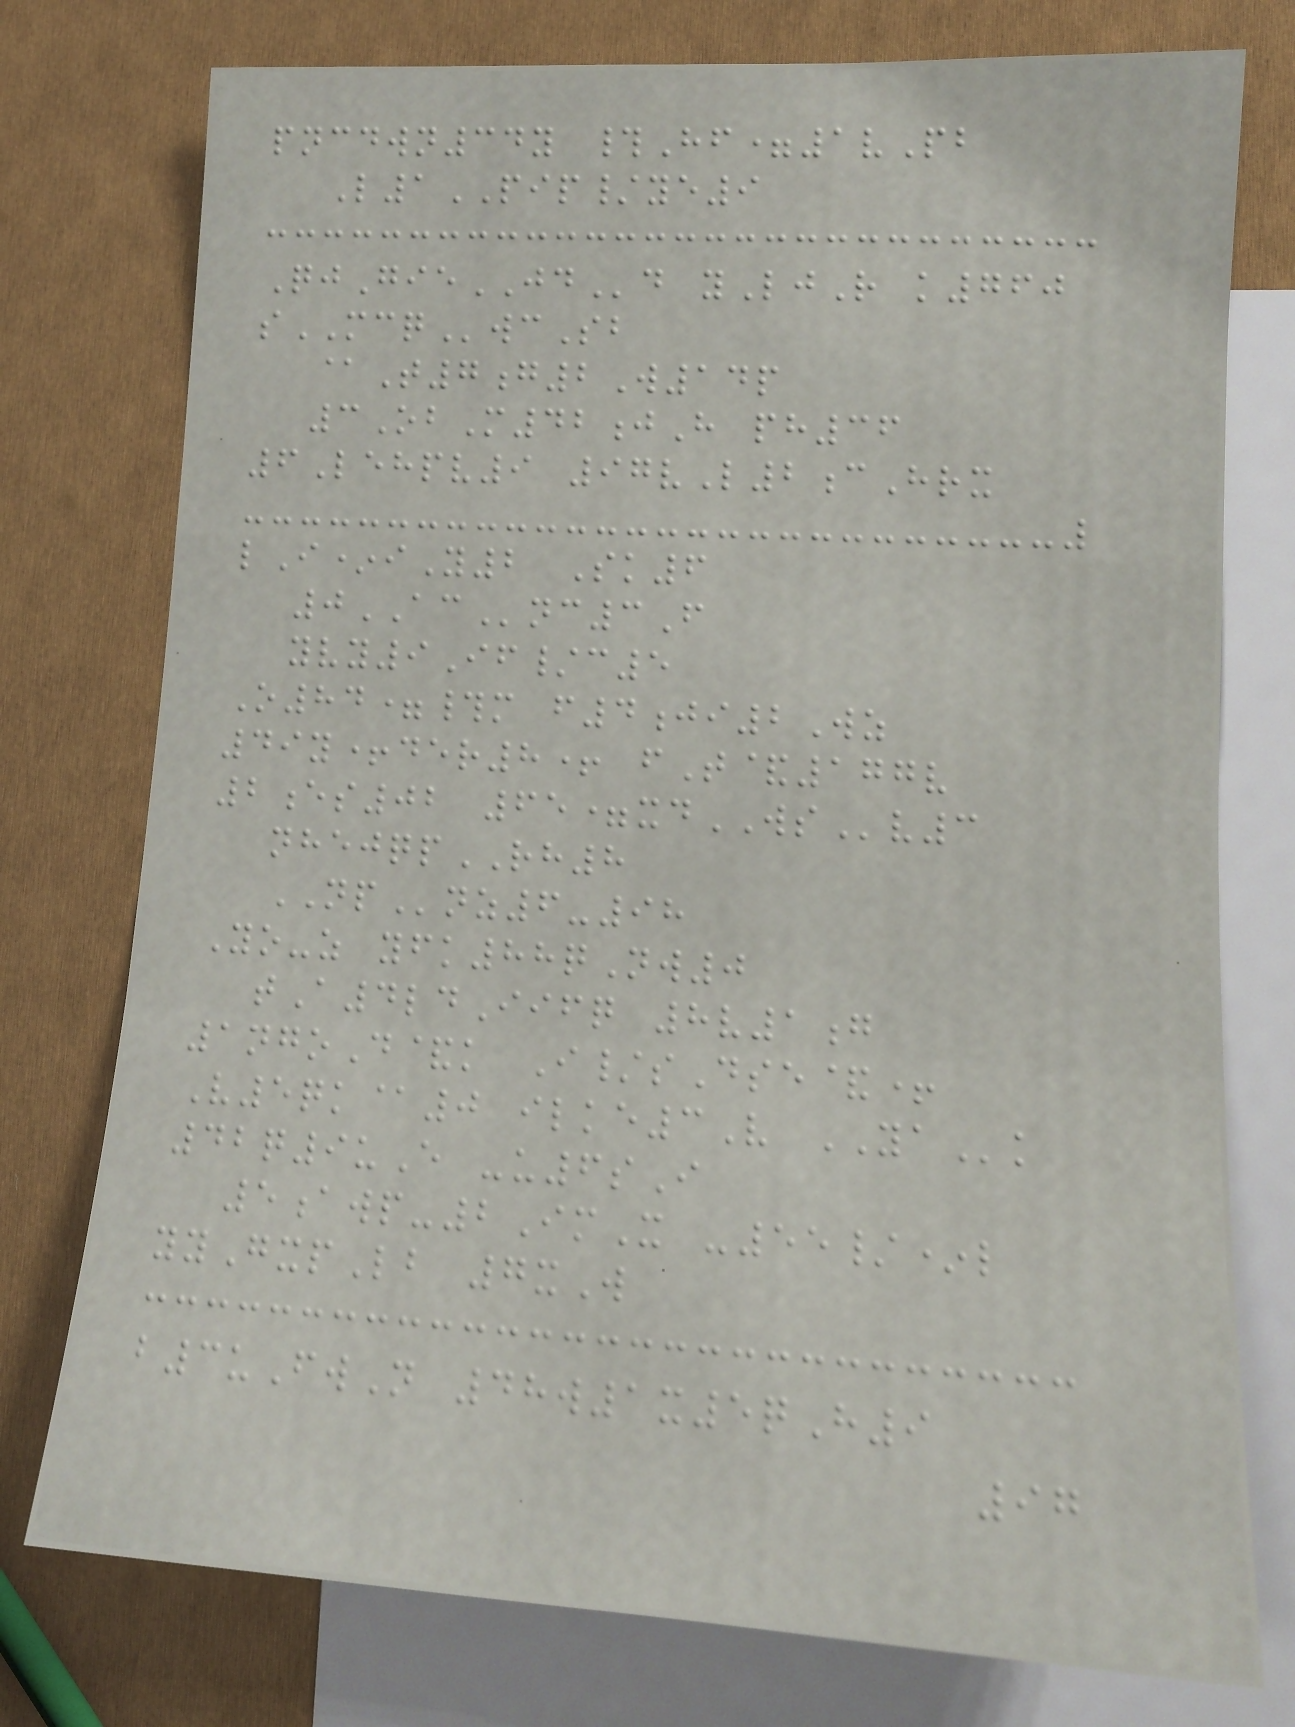pncdwn34y #Hf=1vPb
L1PIP/ye9
QjGieJDd yLjR k760
sMCQwcSb
@T7g2W14p
3ObM42jH ph36
6Lehpv9 97vL2cHrx
lI*iY2 Sk6
0ACnc3F
yvy9If/c5
O84=#m f4ji2Wz
49y+der8+ fT&177v
2es02 65=xdWSv3
nhejqpRH8
NPnz6-98
Yo-z yfk88qNw0
tA4ldIifq 8v1g
1ngoD&k I/sDse&+
V5qk@0 ilke3V YAk
42q9uE -u6sI
5awp-2ImX -55/*l
yyGxpLb 7xW
b3uFwN 48w1x5qH9
97
